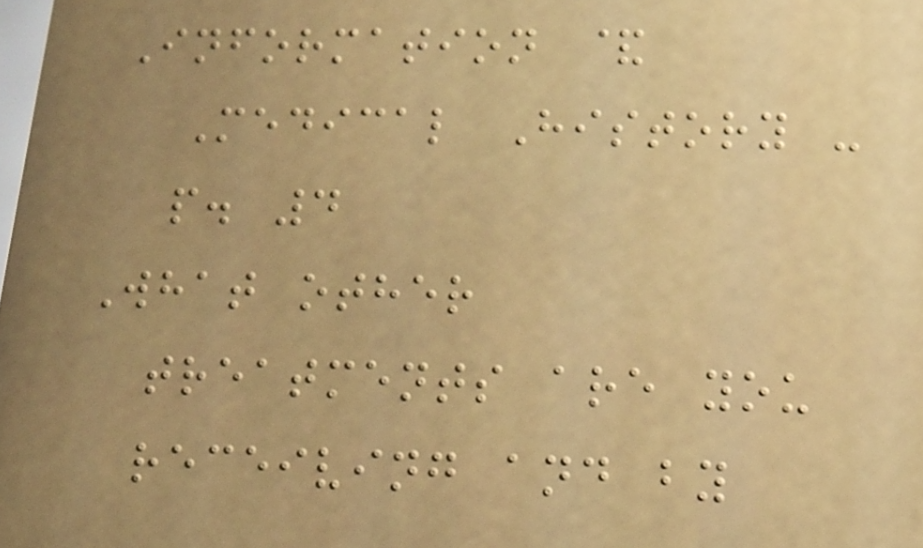Information &
Medical History -
p. 4
What other
treatments are you
receiving and by
